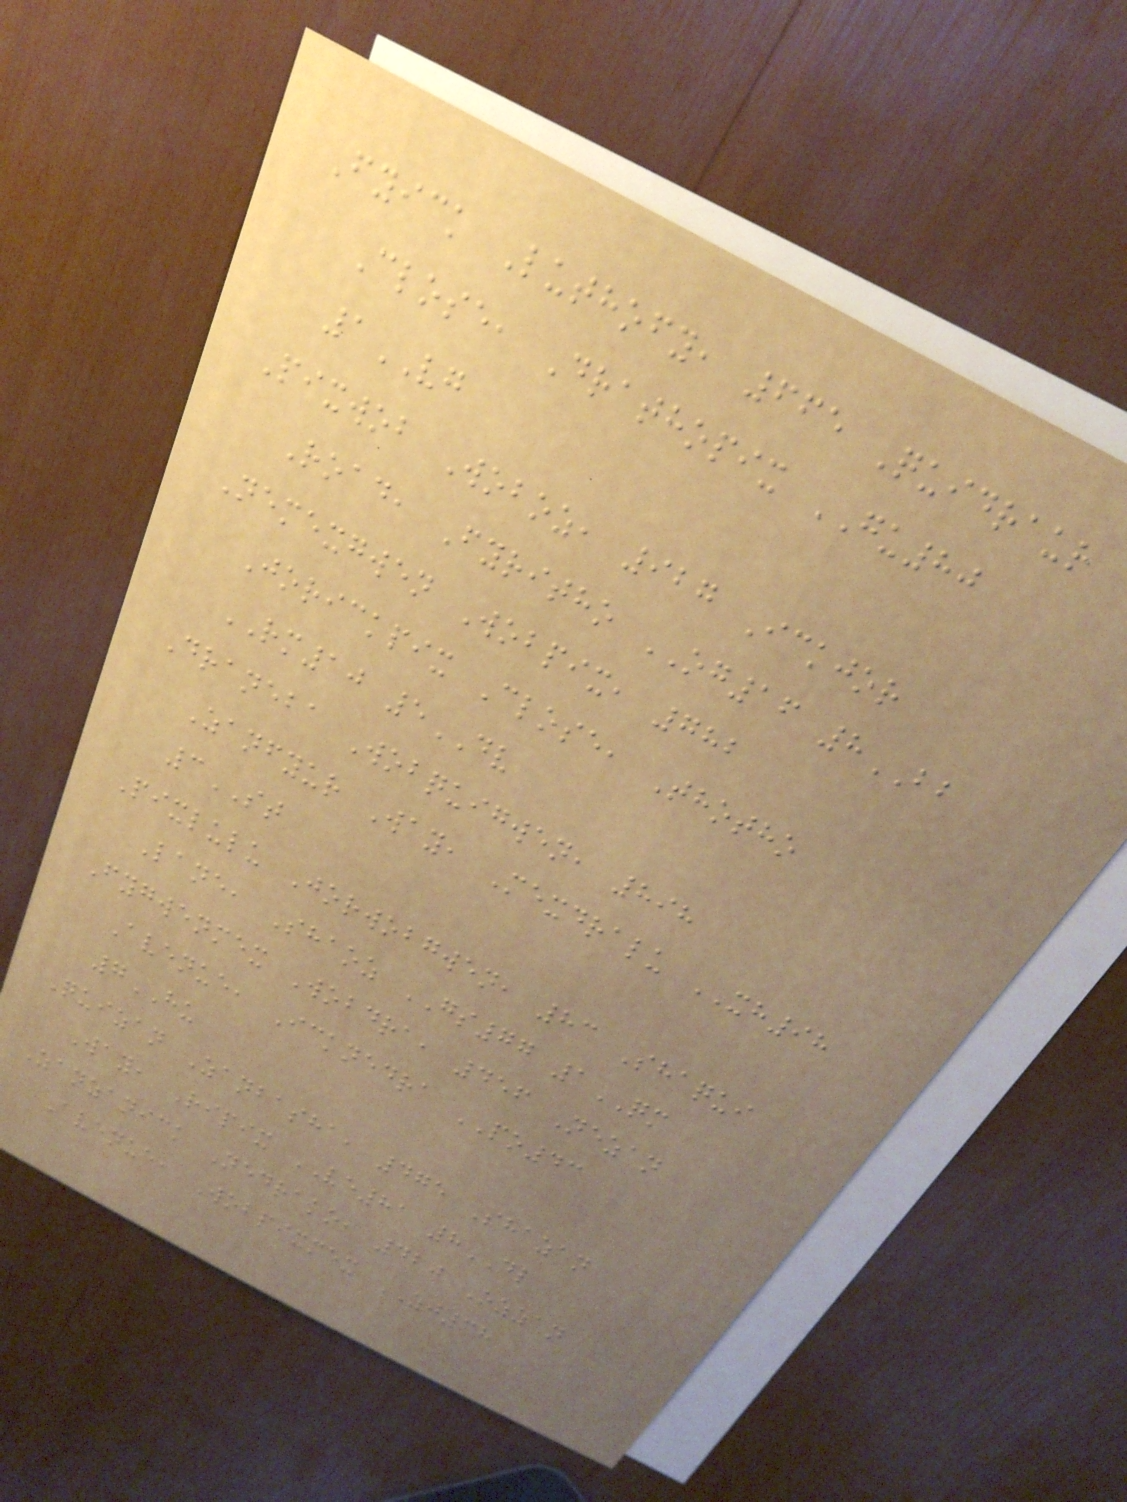Fyick Luthofy, 665 Quidraur
Close, Drathopix GU80
1VG
Pixwob Woboz, 927 Ickjor
Road, Fyritho OG16 8BB
Nemexgwen Wobpix, 782
Jorickpix Close, Thotho
RM10 5DV
Draneba Wobquigwen, 898
Zanfyur Way, Mexdralu XH98
3ST
Pixlulu Jorwobgwen, 83 Shaqui
Lane, Shaoz GS77 1QM
Fygwenmex Wobdra, 456 Nezan
Avenue, Icknedra PO43
7HU
Quizan Zanbasha, 475 Shazan
Way, Ripix VE81 8DL
Zanzanick Nedrako, 420 Ozzan
Avenue, Wobpixmex ZJ38
